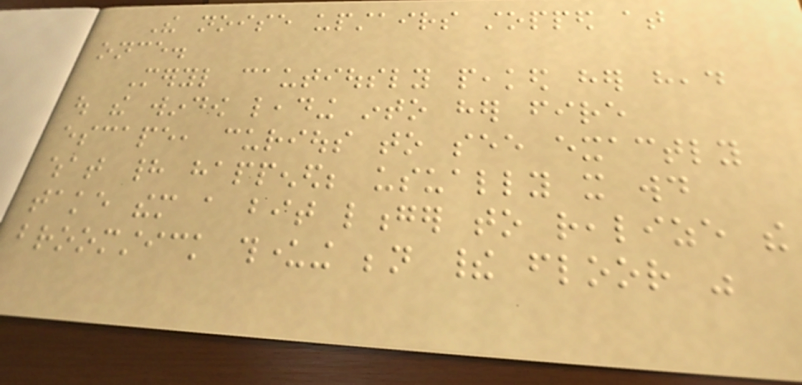The noise upstairs stopped at
once.
Meryl cautiously peaked her head
out the window leading into her fire
escape, curious to see exactly
what had happened; usually it would
take them a bit longer to realize the
broomstick thundering beneath their floor was
